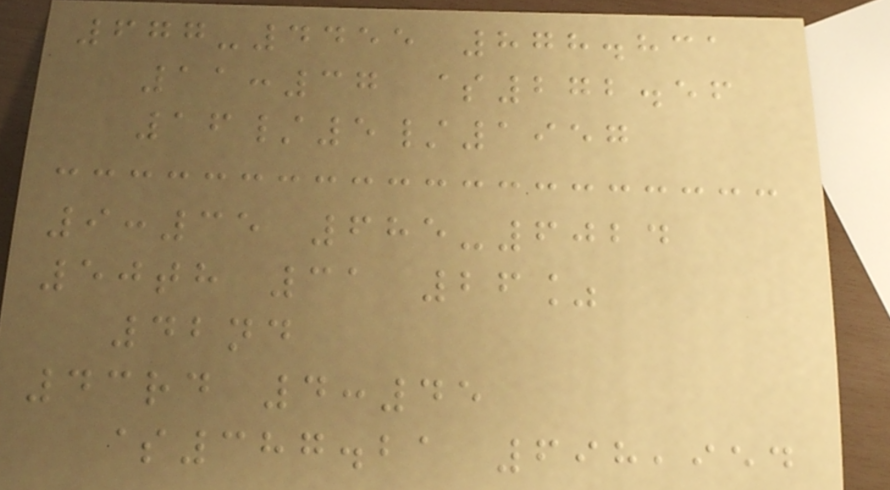677-4455 878.831
11:37 $272.56
16/5/1957
9:35 685-6024
50th 31 26%
42nd
43rd 4:45
$387.21 698,954
